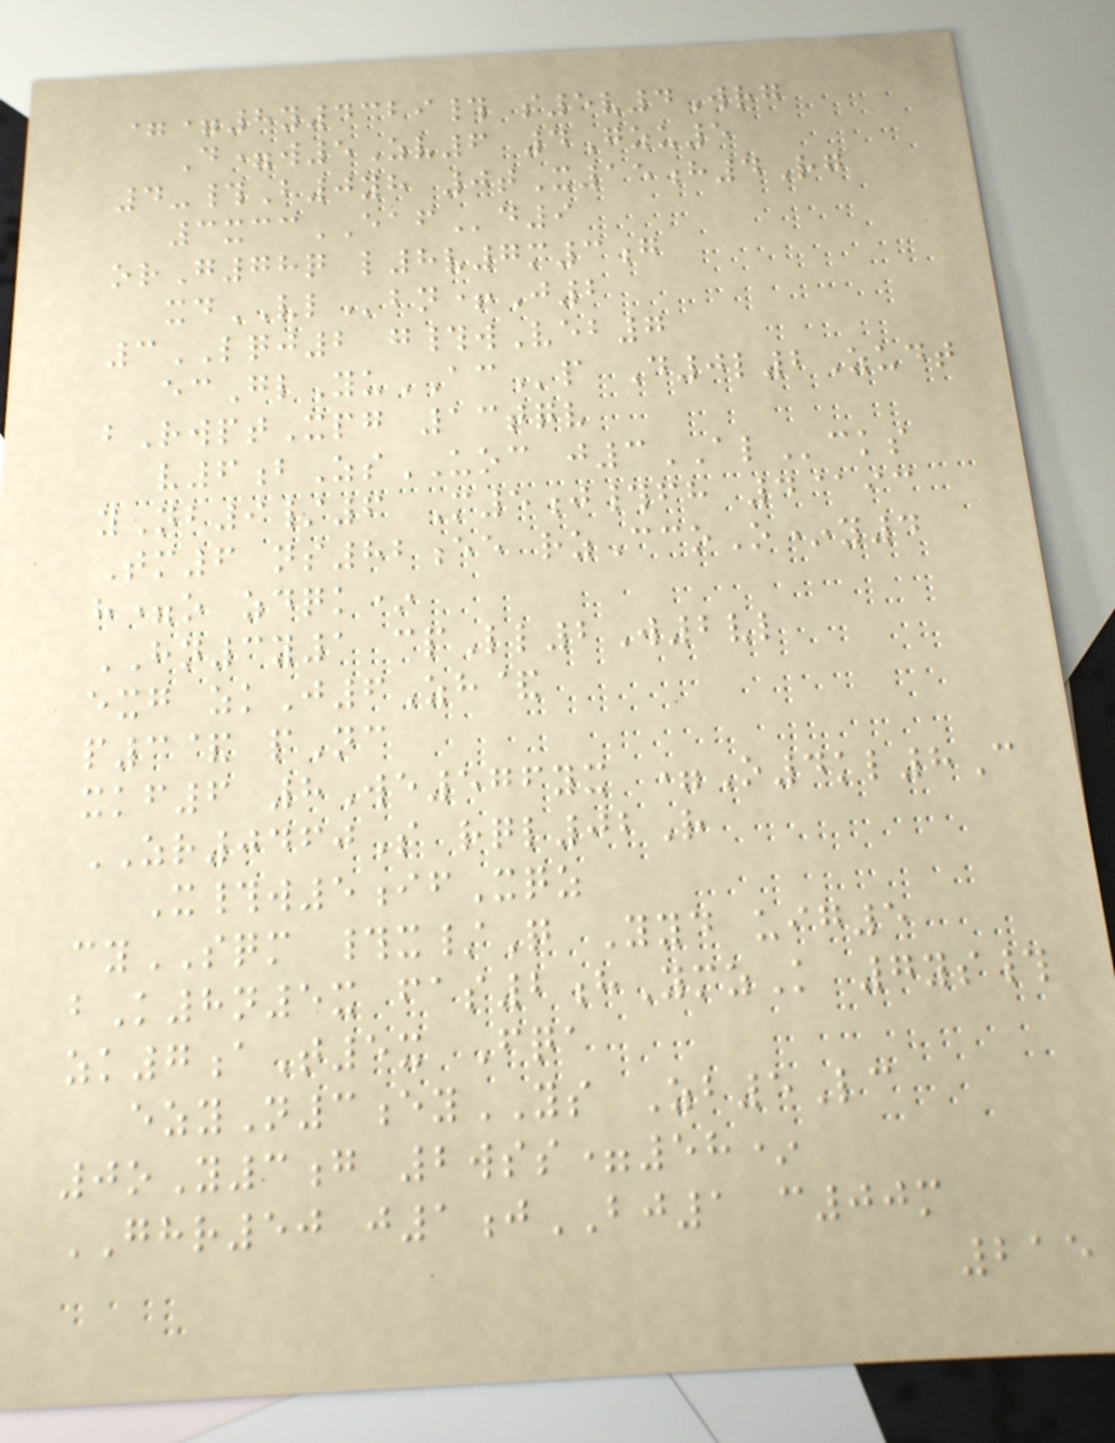==8y4329# s5v4Wrg
D=w5Zv6 4Gzu5
4-#B0yh 0tX15h4Rg
3xccEAFd9
orG78q l8v7m3g
xdVLbn+J2
3LQJ2 g#wVeb7
ecGlYuACp D0l2Zudt
bRwptXpg 13tqv
v6bZsUOC j3ALcks
yNb9/6 M5j#fh 4@ic
Tm6 ns82ee rzCcoO*y4
h=o zdqk*
HN3y1 cpLl2W2vl
exg zkJ6Zh&
p3& pNc
xkf6 8We576yx =O4kl8C
ZR0460S rql02R
X#w5ifXqz
cySQM #x/Q Yyd uig5
bK8n5x fas2hYmzK 7ys#
zk7aT5x Fqa
ezyN3eyYS Zb5Lc
0oY3g 2wss=58*
GHR50 j1jBJ1 c00m
215
